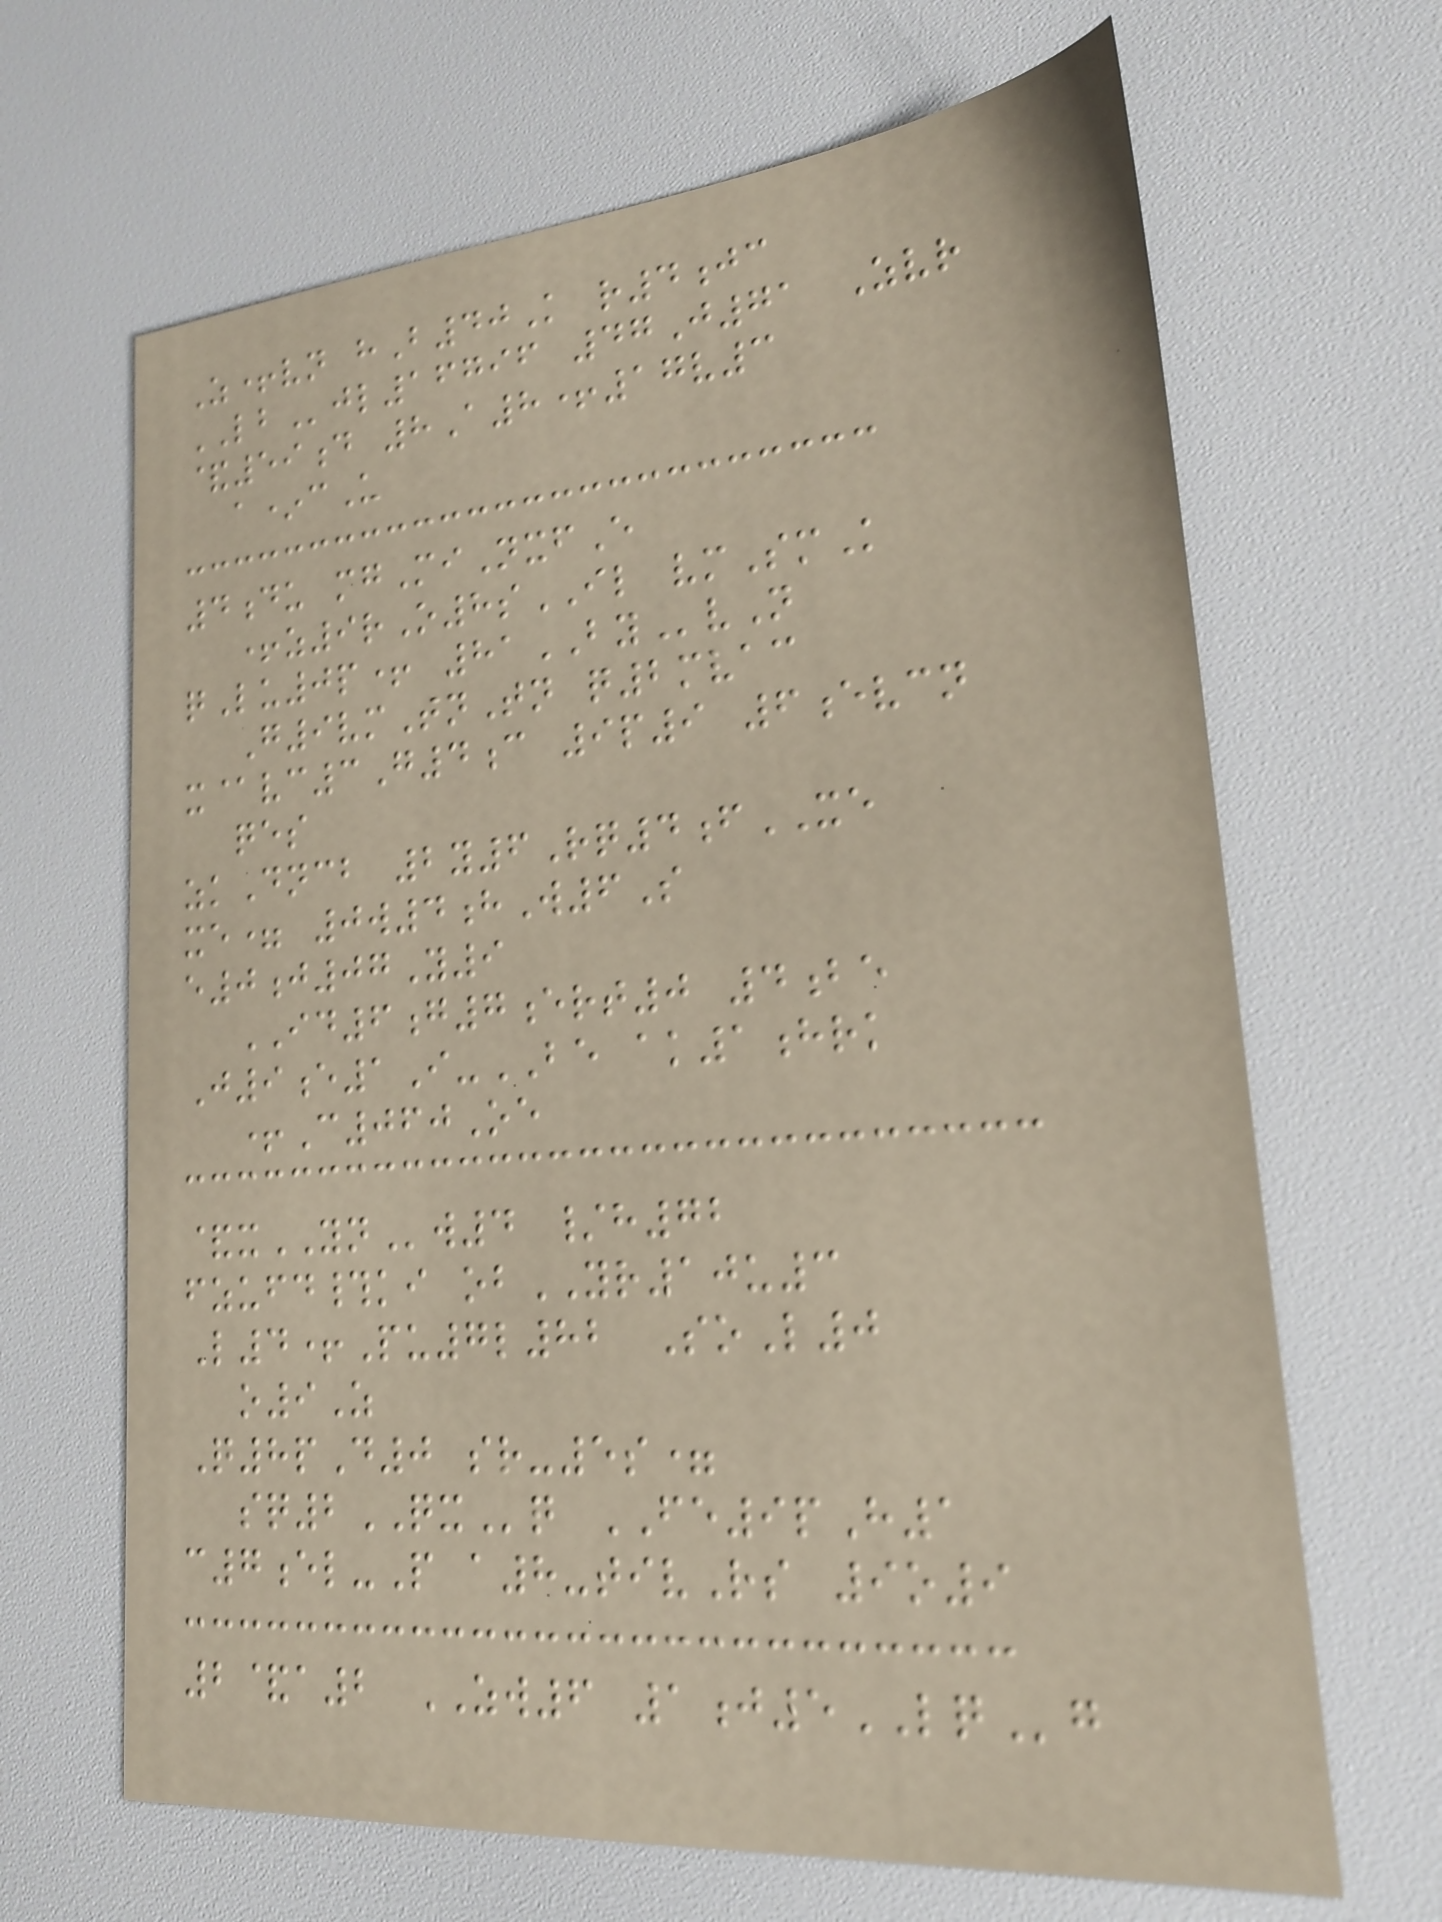Z+vn hB40K r4jc
LBjl16796 47J71 Zvr
&59d 8A8+17v3
a*cU
4du mgMiNxfE
+z9rO8sIL vmSmK
qLu0p+ 81BYvN
G9vmTnTn q2mvac
x@vc3G4c 9p9 6evcn
qes
zkDncb 2y6Rq4fXE
xe= 0w4hW6S
e0j07Y9
ID6g7ert0 4be
J9e1I-BE ak1hrk
+C060Oe
&xYNw4 /h72
fzufd#ki obYR10u3
L4+Pu7l82 SoL0
o9Z
Q8pD0 sr-5s=
sq2QXq FE9pH1
c7el-P a8-tivRs 9o9
2&a2 ZW6 1j5LQg
